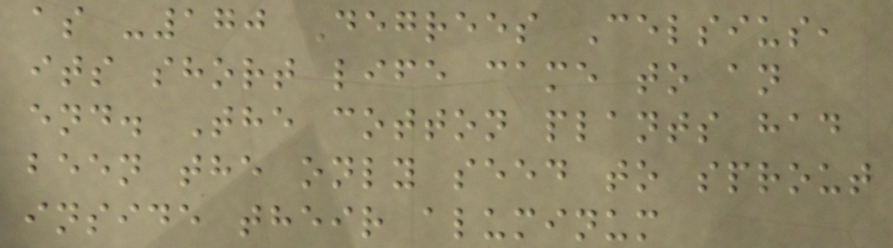as -170 Degrees Celsius,
its short life came to an
end. The cotton plants had
been the only seed to sprout
inside their aluminum
